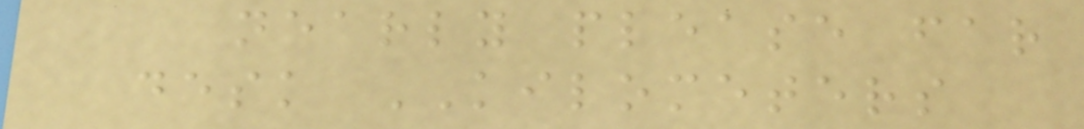nearly please far
desk KILOMETERS
